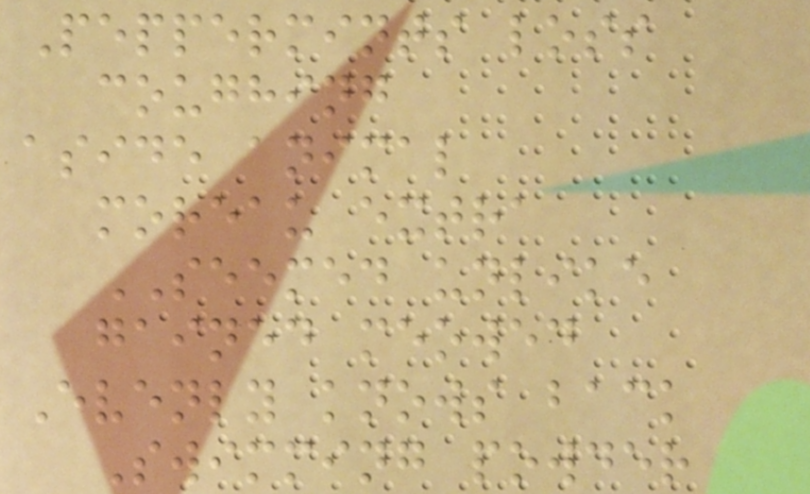Peppermints loss
coughing
aside animal
moreau extra
SEEMED unlike
gained meowed
Evenly knows back
Swimming powder
